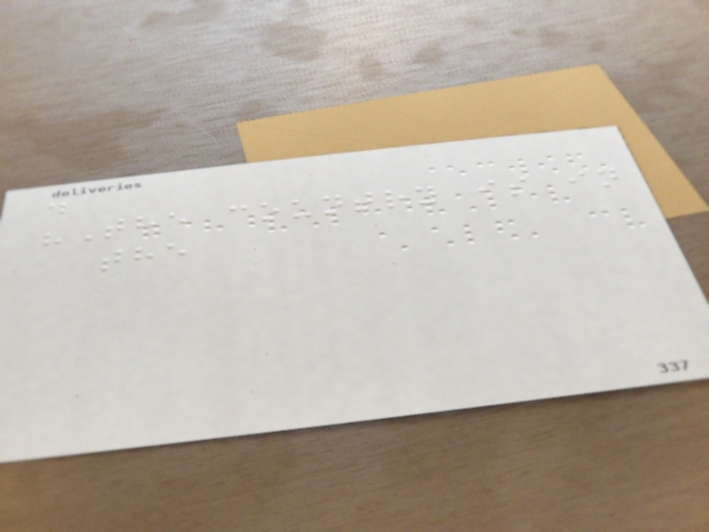.
"The country is in
the
